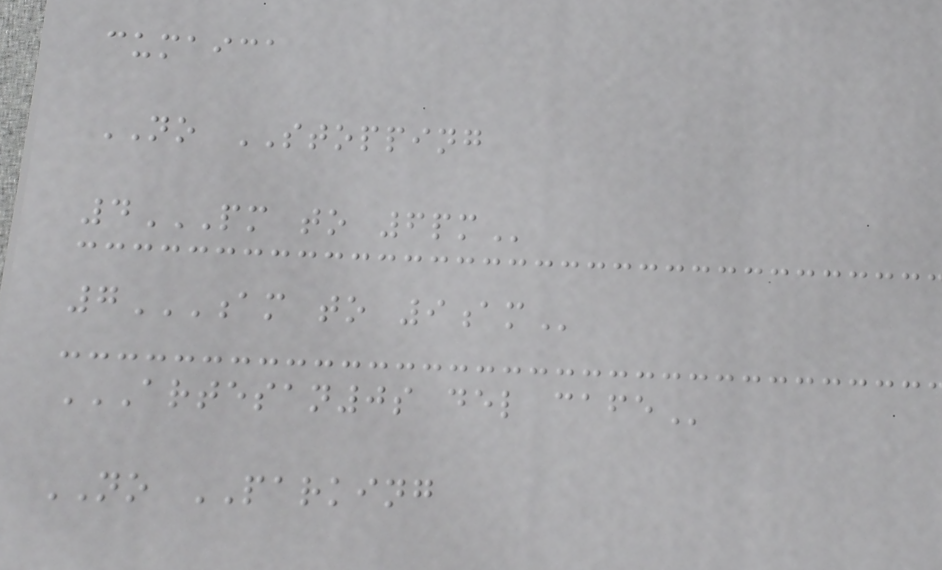cumaica
NO STOPPING
4PM TO 6PM
7AM TO 9AM
ARTESAN0S DEL CAFE
NO PARKING
